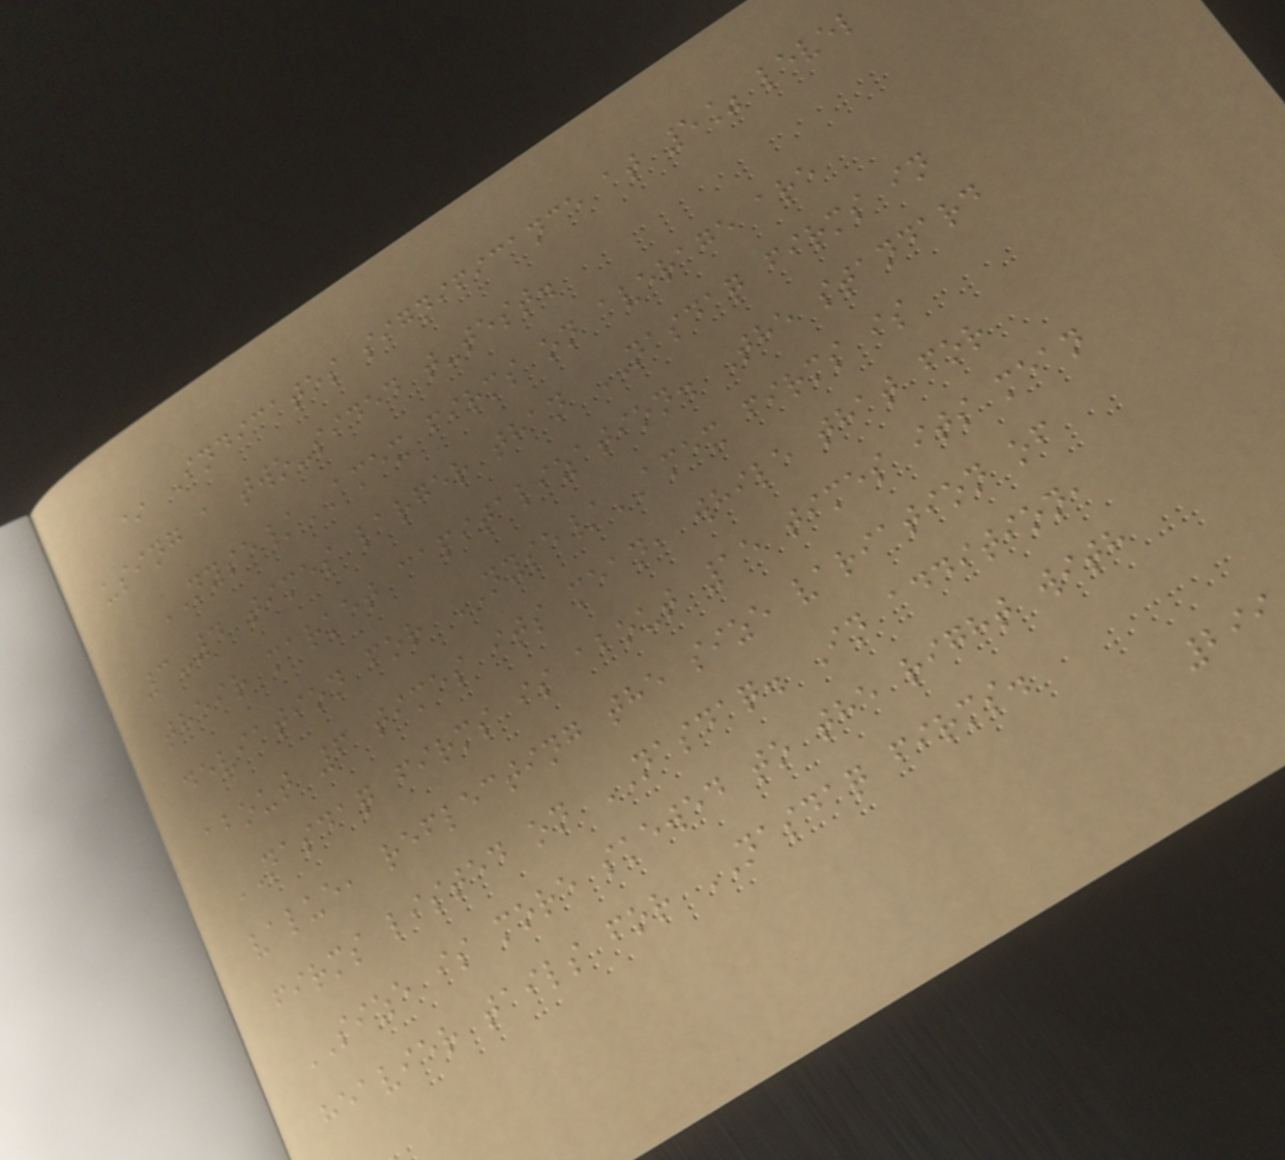* Indicates significance at 5% level
using a two-sided t-test.
NYSE/AMEX firms on average are
3-4 times larger than NASDAQ firms in
their market capitalization. The standard
deviation for NYSE/AMEX firms is
about 6 times its mean, while that for
NASDAQ firms is about 15 times its mean
value, reflecting the size variation of
firms listed on NASDAQ. In addition,
SIZE is more skewed to the right with
heavier tails for NASDAQ firms.
299
